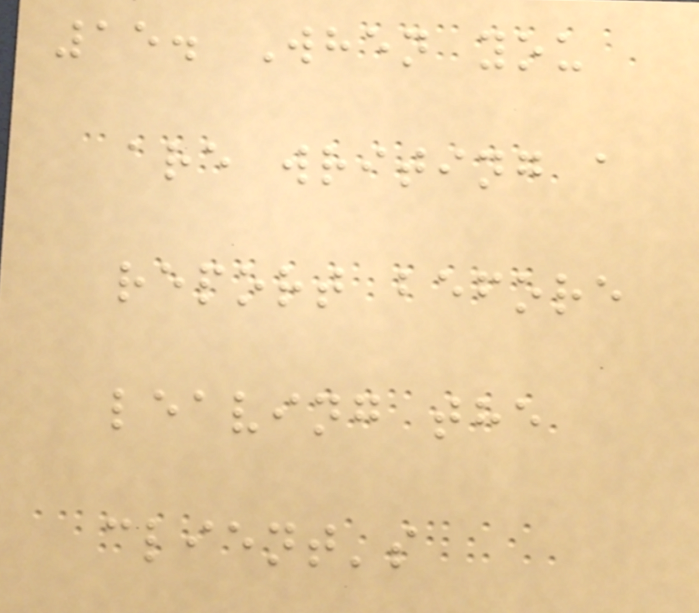15. When you
are writing a
report before
leaving the
client's
